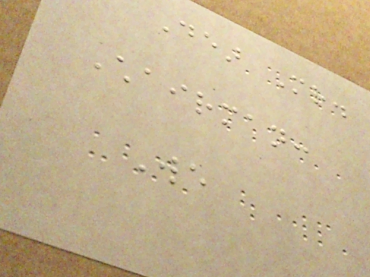Dear Mr.
Chairman:
We
